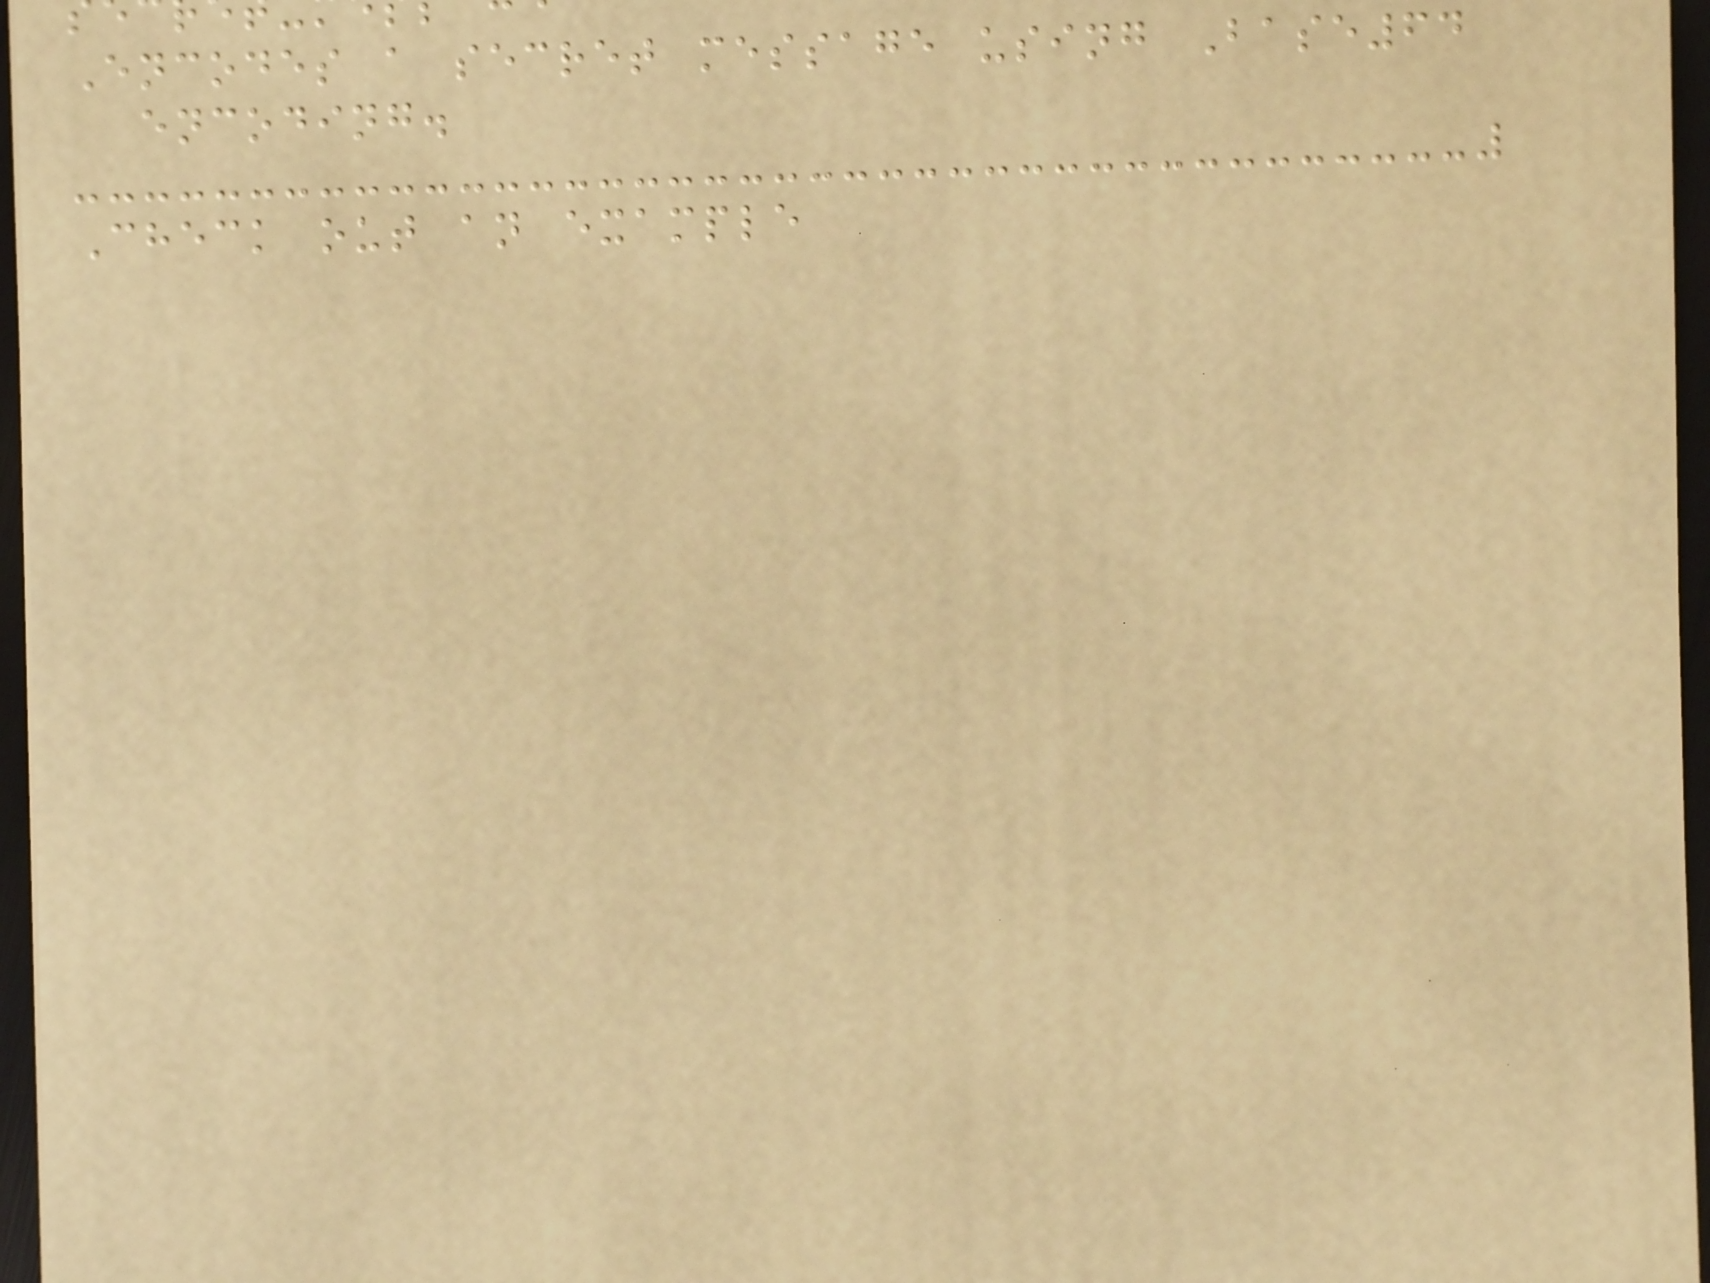Encodes a secret message using Base64
encoding.
Check out an example
